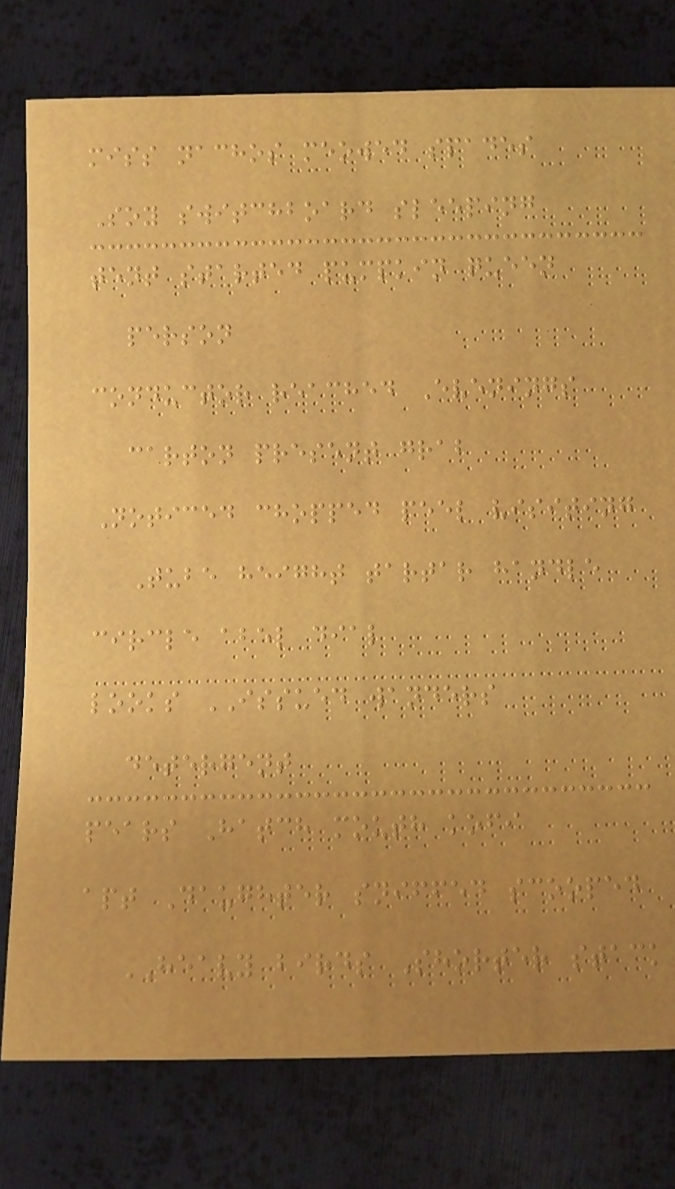miss nachos meowed spades
Soy switchboard sleeping
tent started pumpkin queen
person
conductor reached Evenings
carton present grab
Noticed chopped peel visiting
Tube height tartar handle
circle abel dial
looks ISSUED wanders
detergent
pears Hatch mouth kofi
apt Daughter sniffed scooped
HEAVY birds Shorter stack
